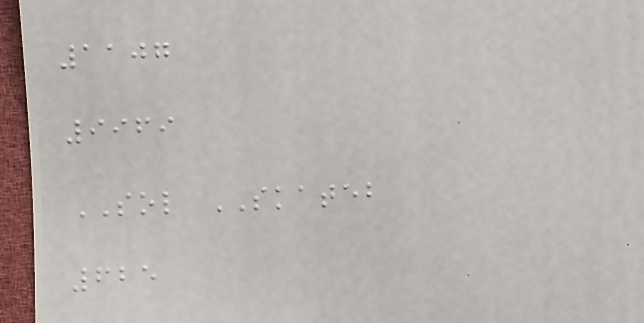1107
9969
SOL SKATEB
625
